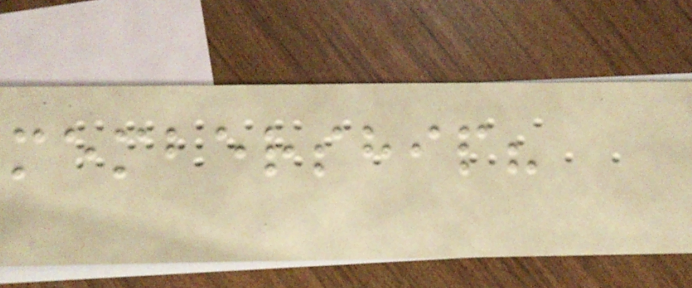membership?
